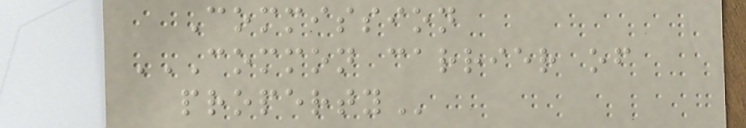Commission
COMMON CARRIER OF
PROPERTY
